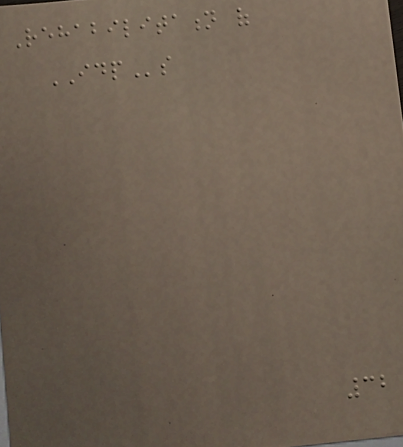Rehabilitation of
IDPs
32
